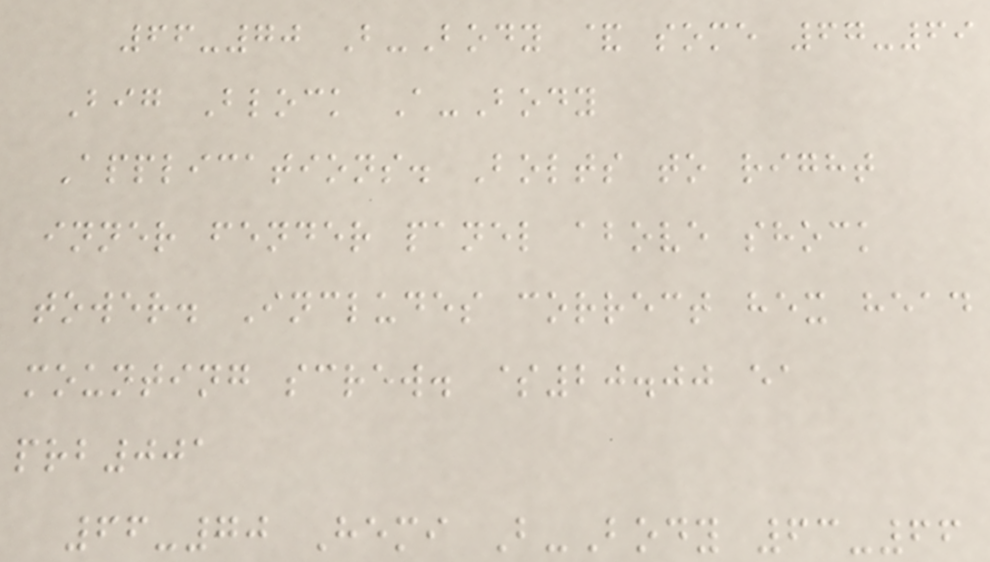66-70 B-Body & some 67-69
Big Block A-Body
Applications. Bolts to right
inner fender panel above shock
tower. Includes correct hex head
mounting screw. $20.00 ea
prb001
66-70 Hemi B-Body 63-66
